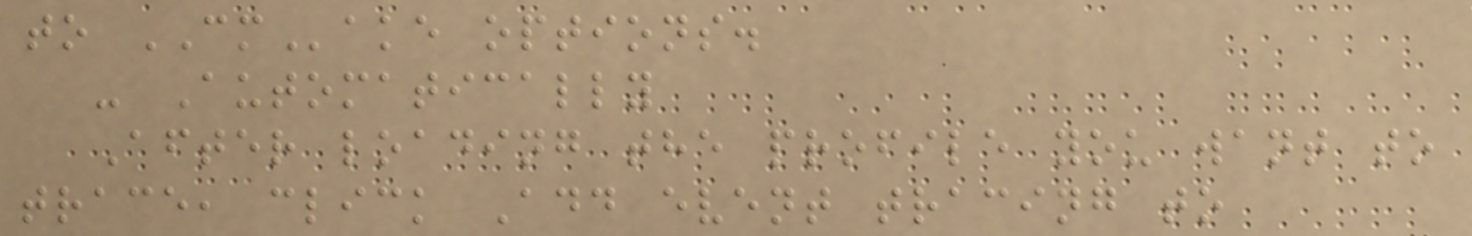to CMake options.
- Automatically
After loading the profile you want to
trace, click Add event tracing to
